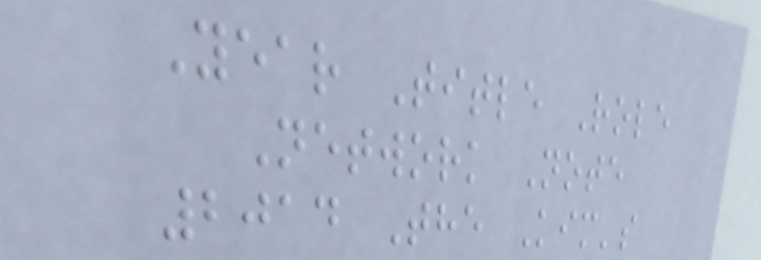Year Title Role
Network Note
2014 The Kim's
